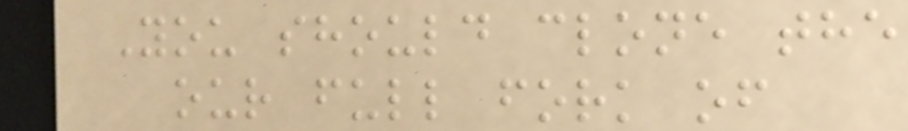You should clone the
our full fork of
